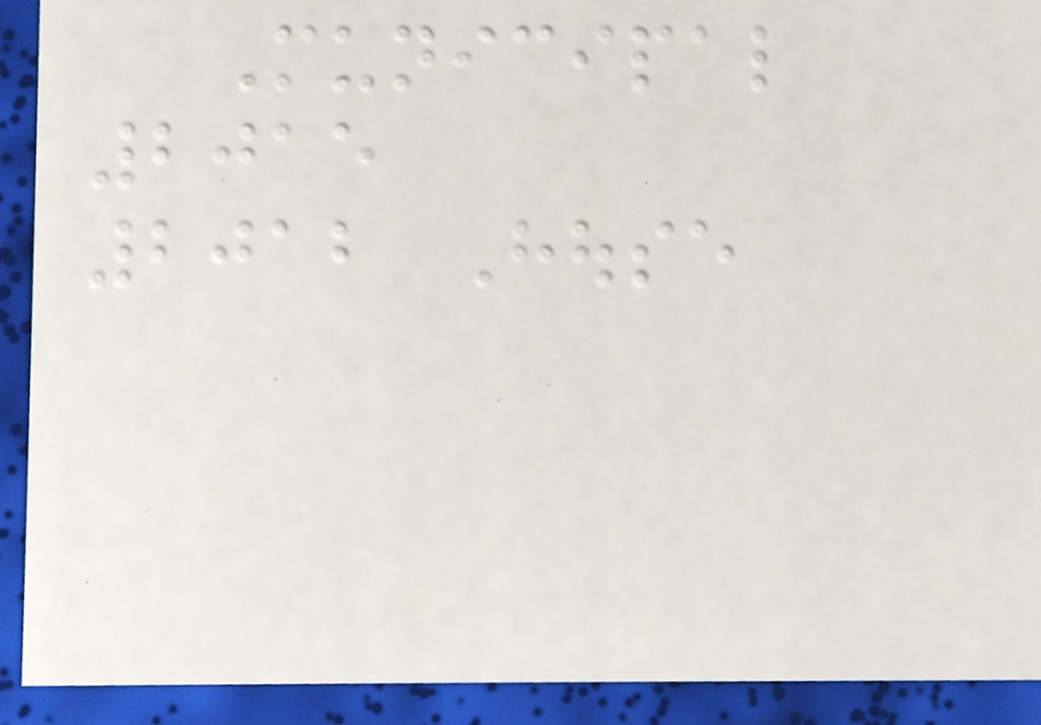Municipal
2015
2012 House
